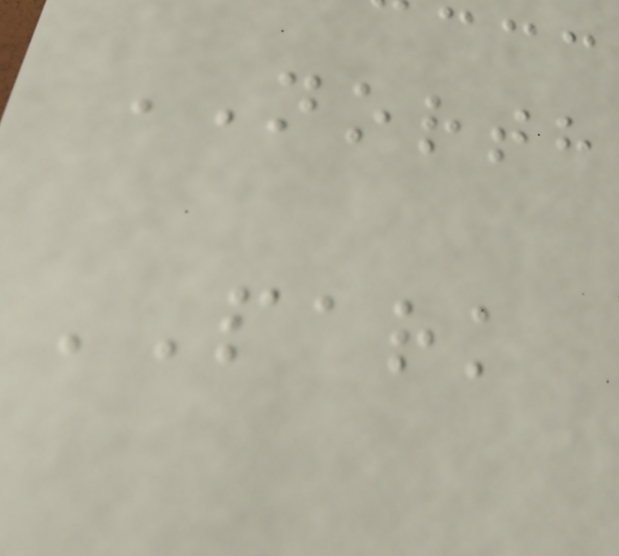NORTH
PARK
